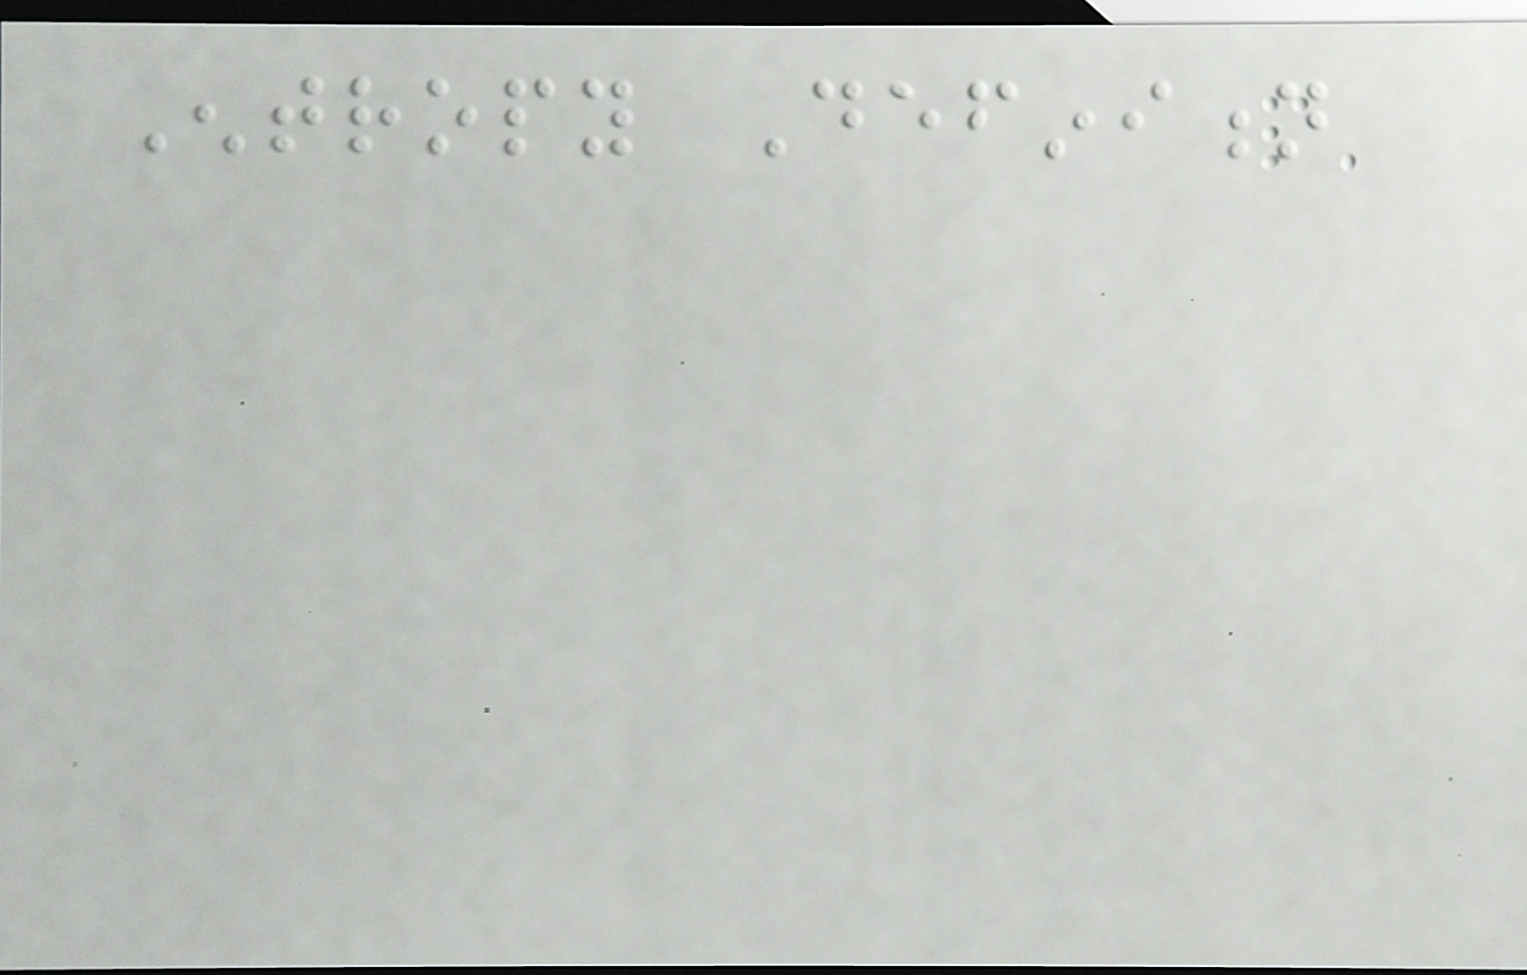Entropy Definition
